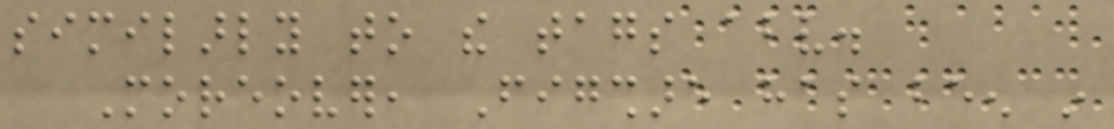similarly to the tags above.
Moreover, Figshare has been in
